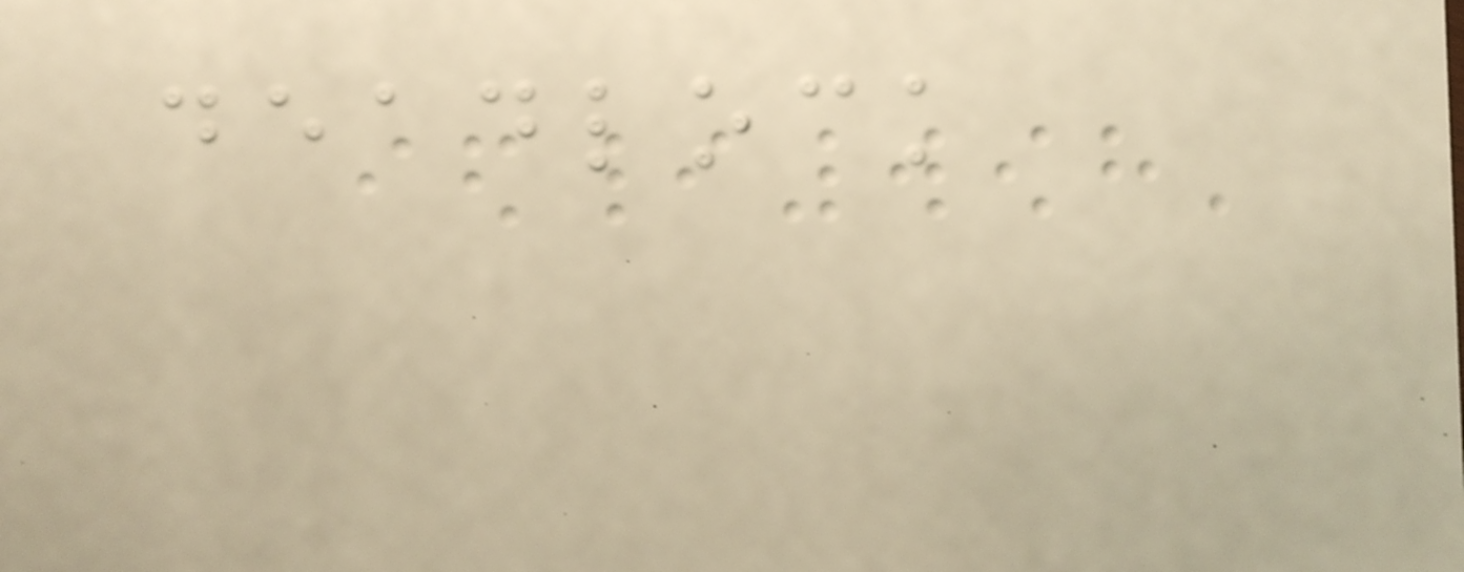deadlock
